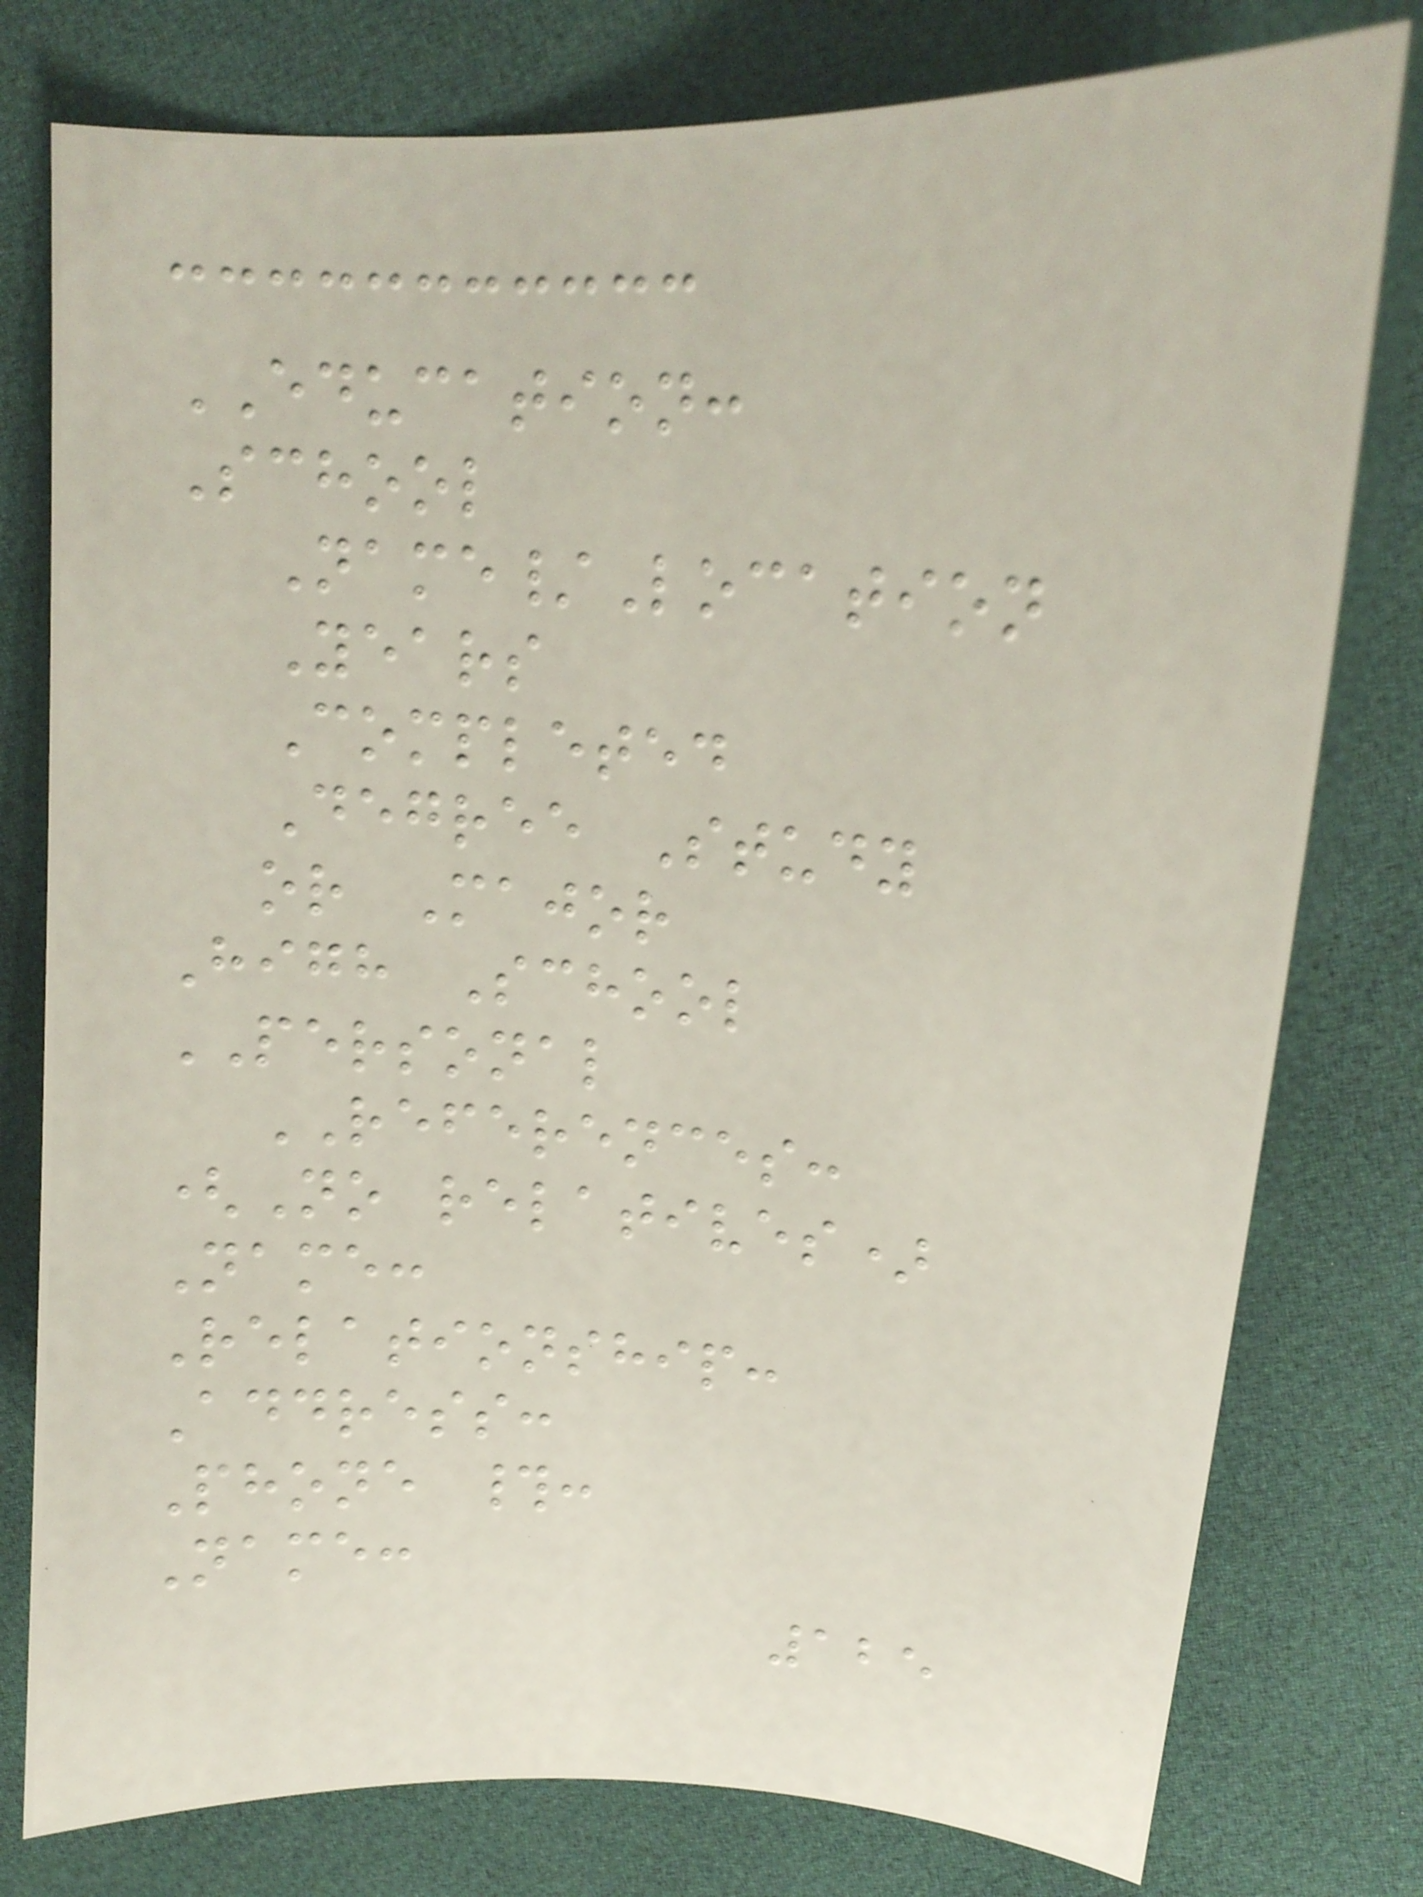EDUCATION:
School
Name/Location
Years
Completed
Degree Study
or Major
High School
PERSONAL
REFERENCES:
(No relatives)
Name:
Relationship:
Address:
Phone #:
Name:
125
